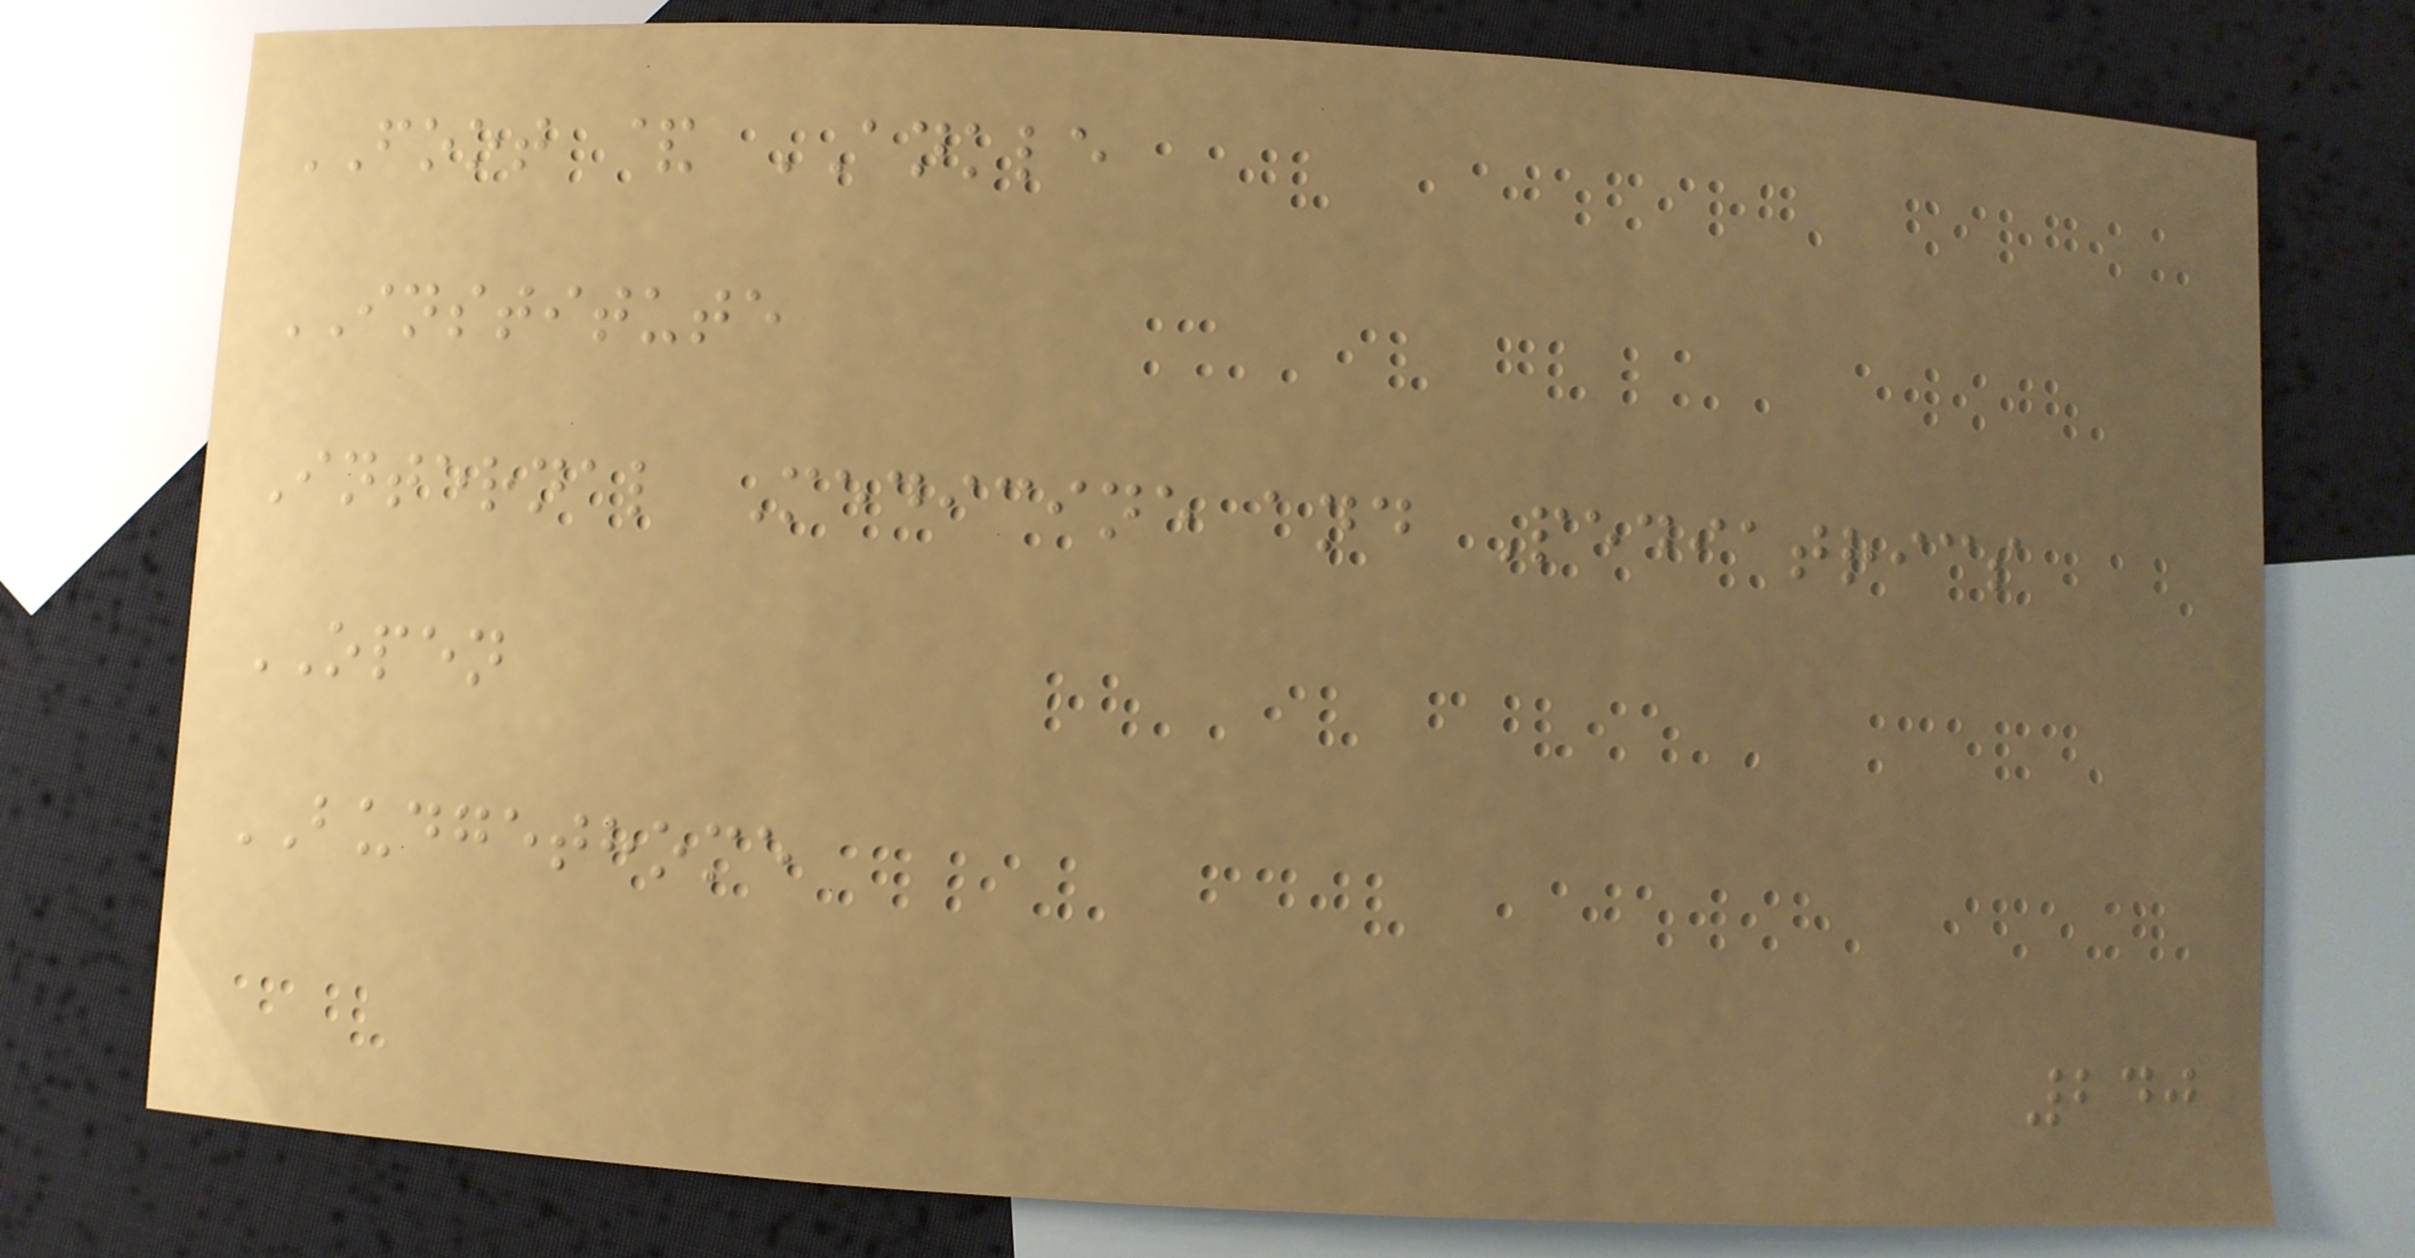FOOT & ANKLE
INSTITUTE
Internal Medicine and Pediatrics
OPEN
BUDGETHOME
240
